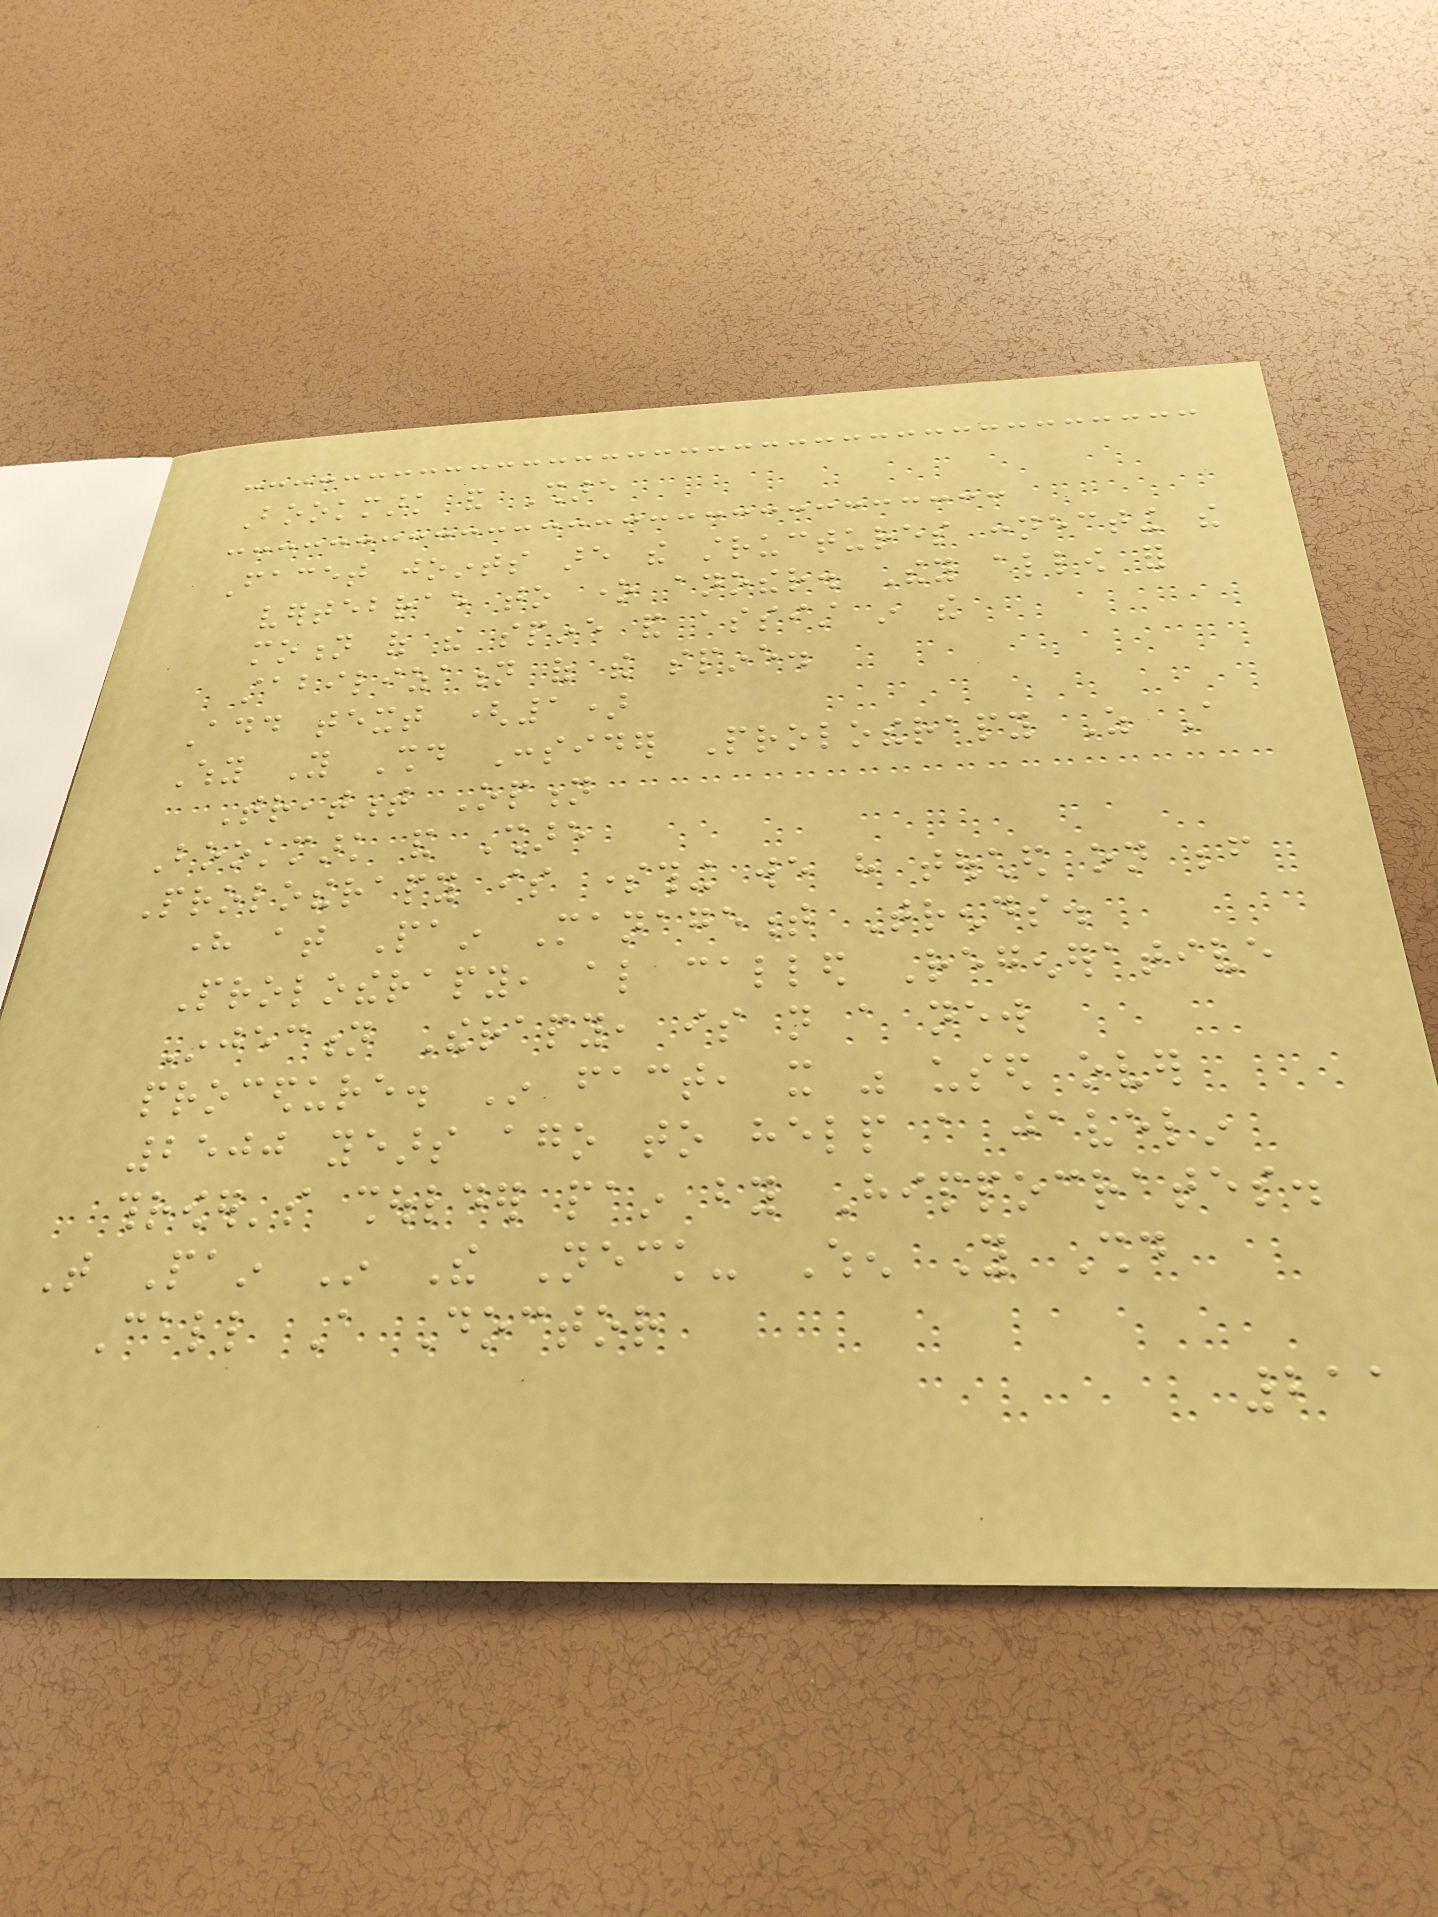Bookmark and Share
Facet joints are the structures connecting the
vertebrae to one another. They allow for
motion of the spine and assist in the
stabilization of the spine.
Add text (1)
Why You Should Consider Prolotherapy As A
Treatment Option
Bookmark and Share
Prolotherapy is something we have touched on before
here at Pain Management Trends.
Prolotherapy, also called Regenerative
Injection Therapy, is not a new
procedure. In fact, it was used over
2500 years ago to help a javelin
thrower's shoulder pain by Hippocrates.
That Pain In The Neck- When You Should
Call A Doctor
211
